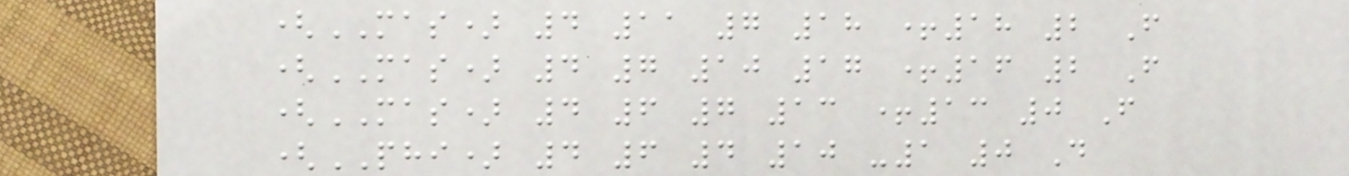(MAS) 4 11 7 18 +18 2 F
(MAS) 4 7 10 17 +16 2 F
(MAS) 4 6 7 13 +13 0 F
(PHI) 4 6 4 10 -1 0 D
